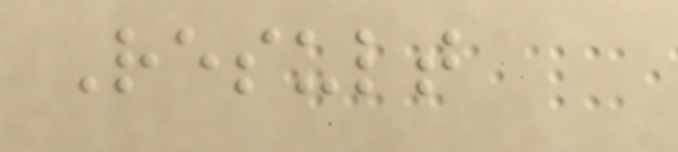Result
